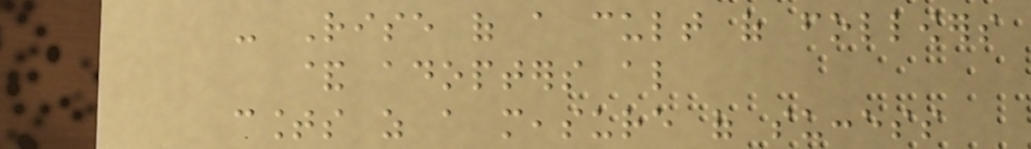- Rise of a cult of followers
& adopters also
counts as a measure of success
